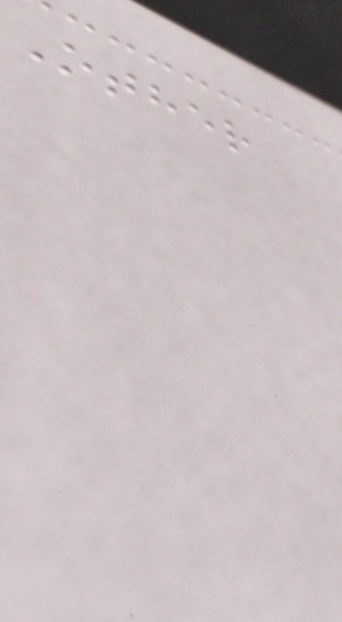Other
